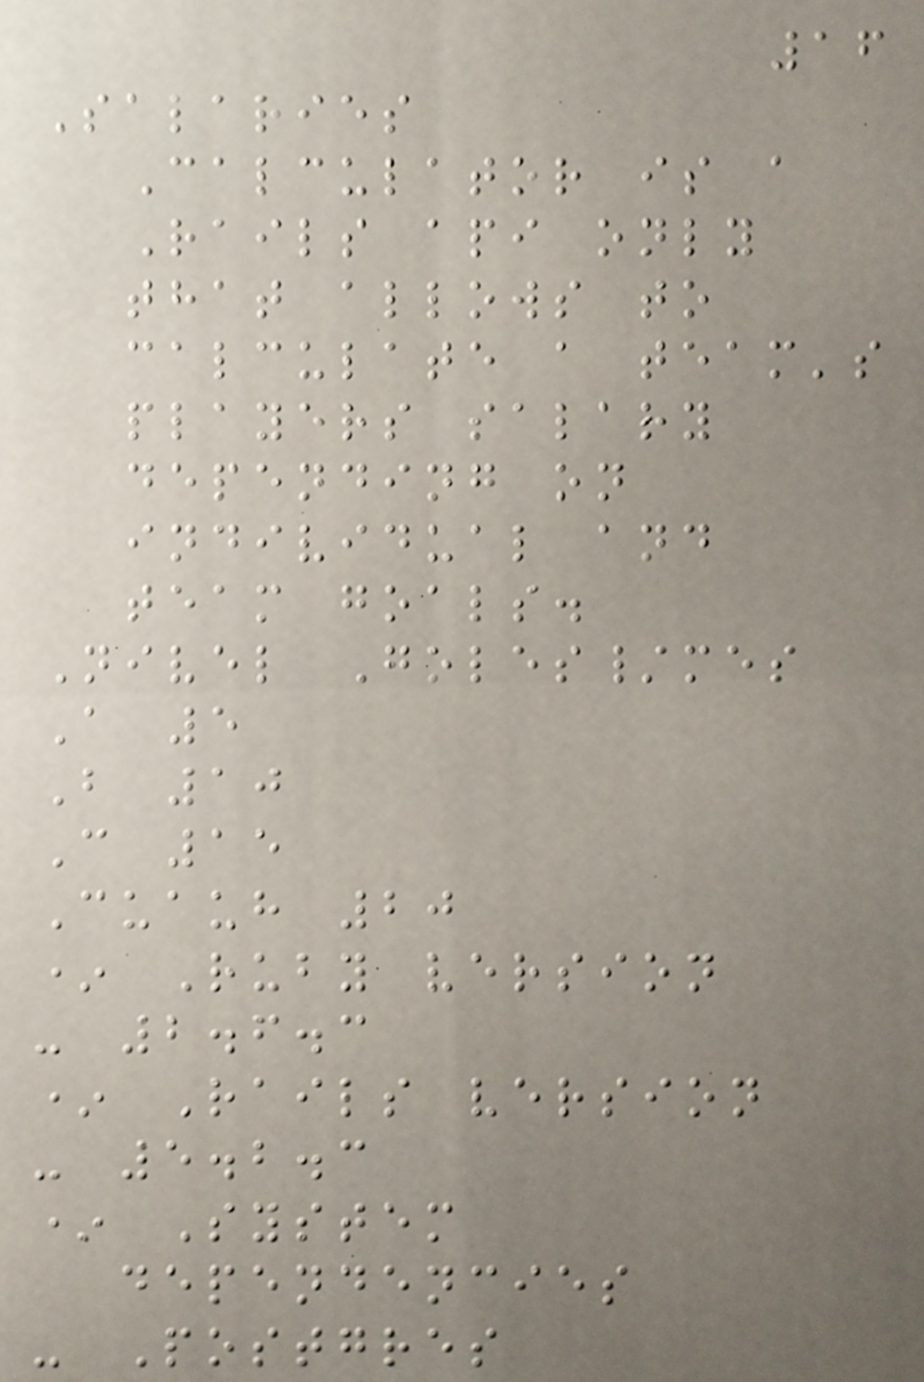16
Salaries
Calculator is a
Rails api only
that allows to
calculate a team's
players salary
depending on
individual and
team goals.
Nivel Goles/mes
A 5
B 10
C 15
Cuauh 20
* Ruby version
- 2.6.3
* Rails version
- 5.2.3
* System
dependencies
- Postgres
